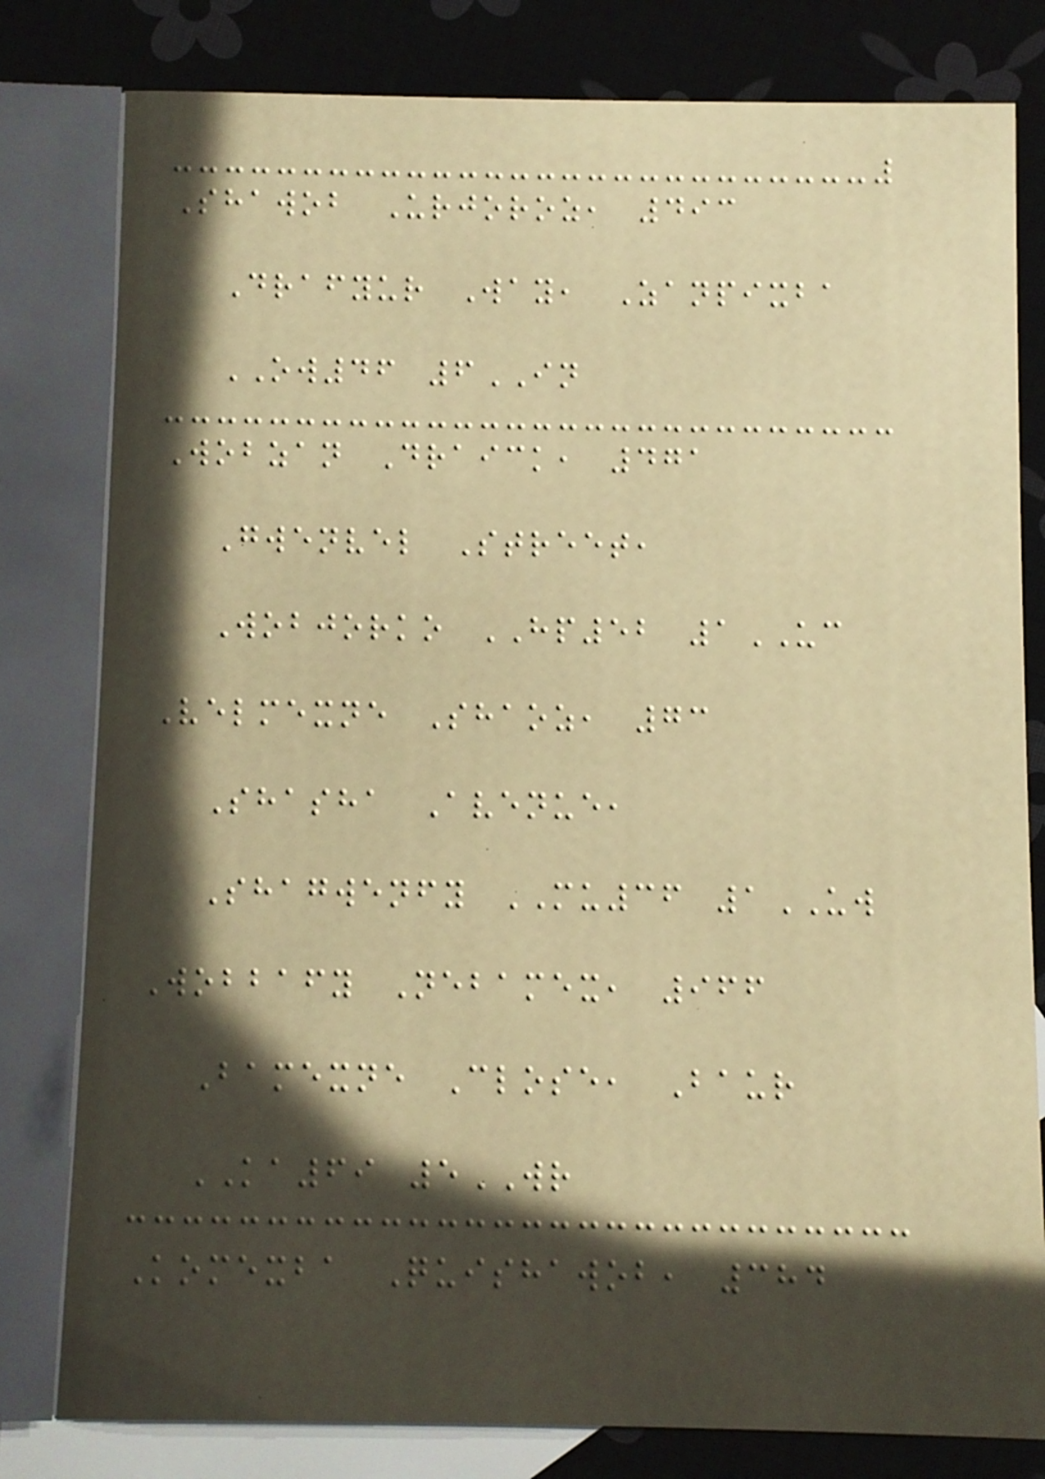Shawob Urjoroz, 493
Drafyur Way, Zanpixba
OW46 6IN
Wobzan Draick, 471
Gwenvel Street,
Wobjorko HP52 1UC
Velmexne Shaoz, 73
Shasha Avenue,
Shagwenfy MU36 1UW
Wobbafy Nebamex, 966
Bamexne Close, Baur
KA69 5WR
Komexba Quishawob, 384
